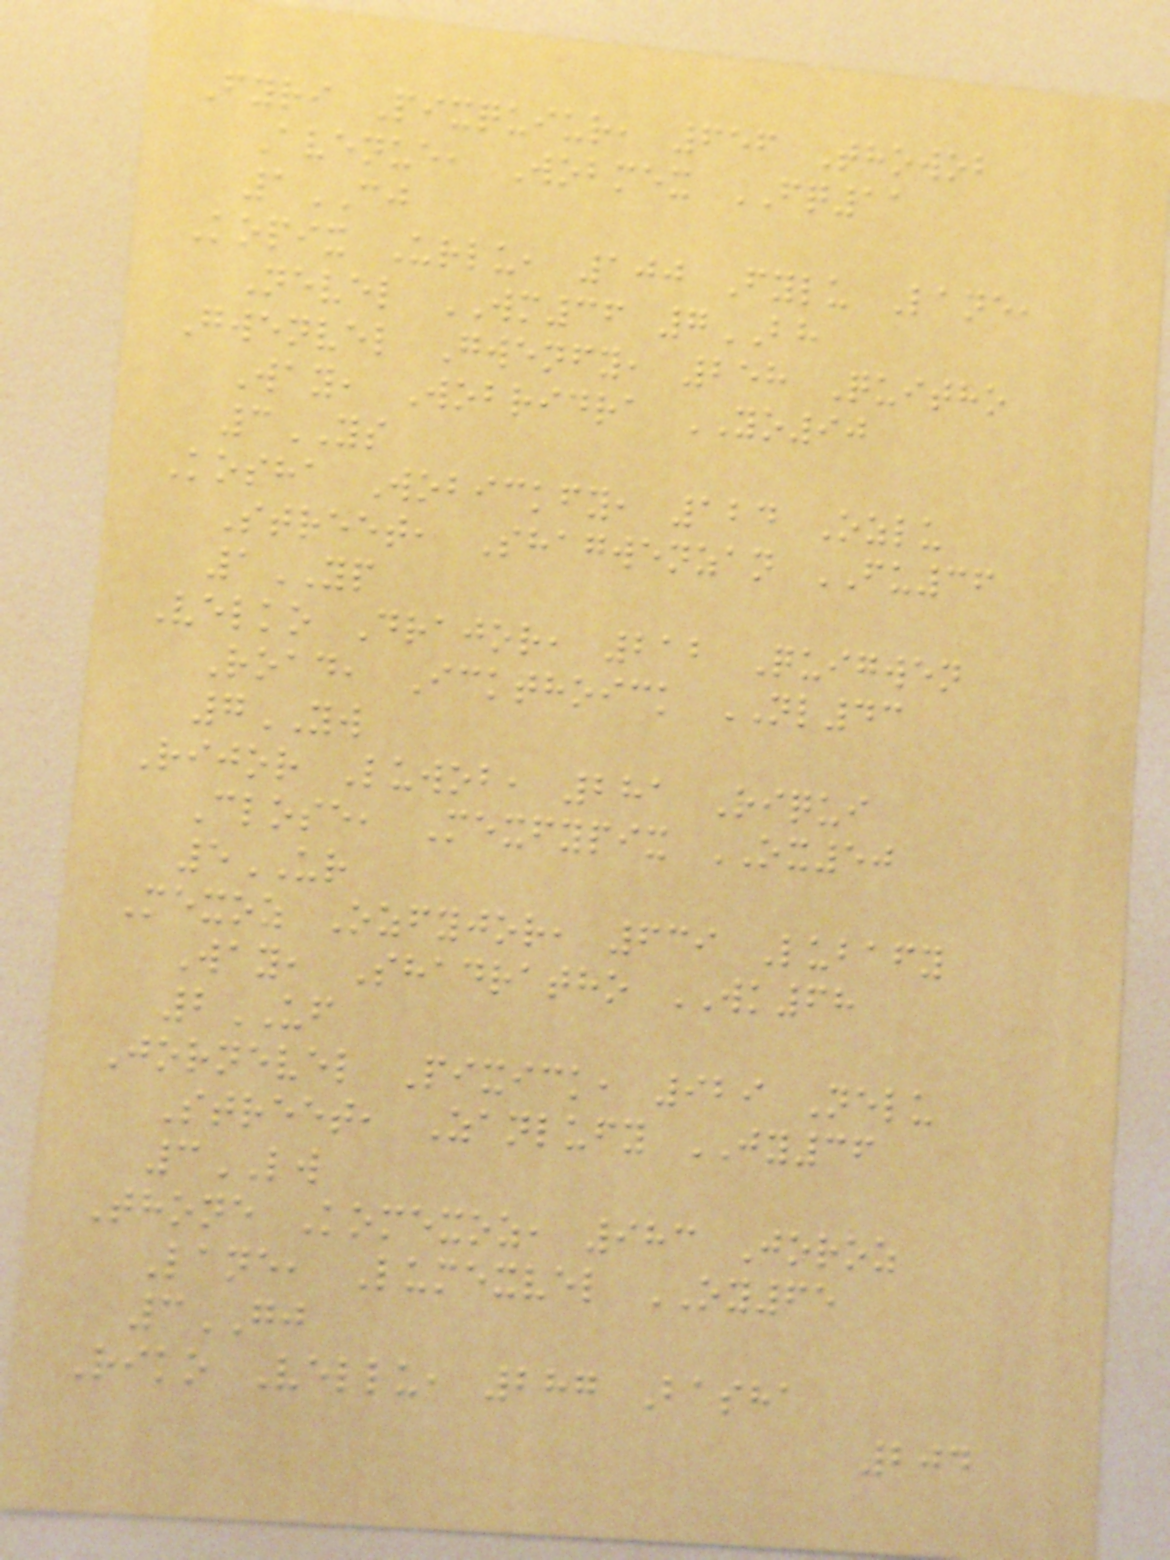Fyri Pixquiur, 656 Thowob
Avenue, Wobmex FQ11
1CJ
Kopix Urlu, 100 Fylu Lane,
Nevel WM36 7BH
Gwenvel Gwenfy, 258 Quitho
Way, Wobridra YO90
3YS
Kosha Wobickfy, 124 Ozlu
Street, Shagwenzan FU36
1YP
Velko Drajor, 212 Quigwen
Road, Ickthoick NL43
7YW
Rijor Luwob, 281 Riqui
Close, Mexfypix OX50
5UR
Mexoz Ozfyjor, 639 Lubafy
Way, Shadratho WK68
2UF
Jornevel Pixick, 929 Nelu
Street, Zanlufy JY36
3LW
Thone Komexoz, 983 Joroz
Lane, Lumexvel OY65
3GJ
Riko Vellu, 287 Basha
204
